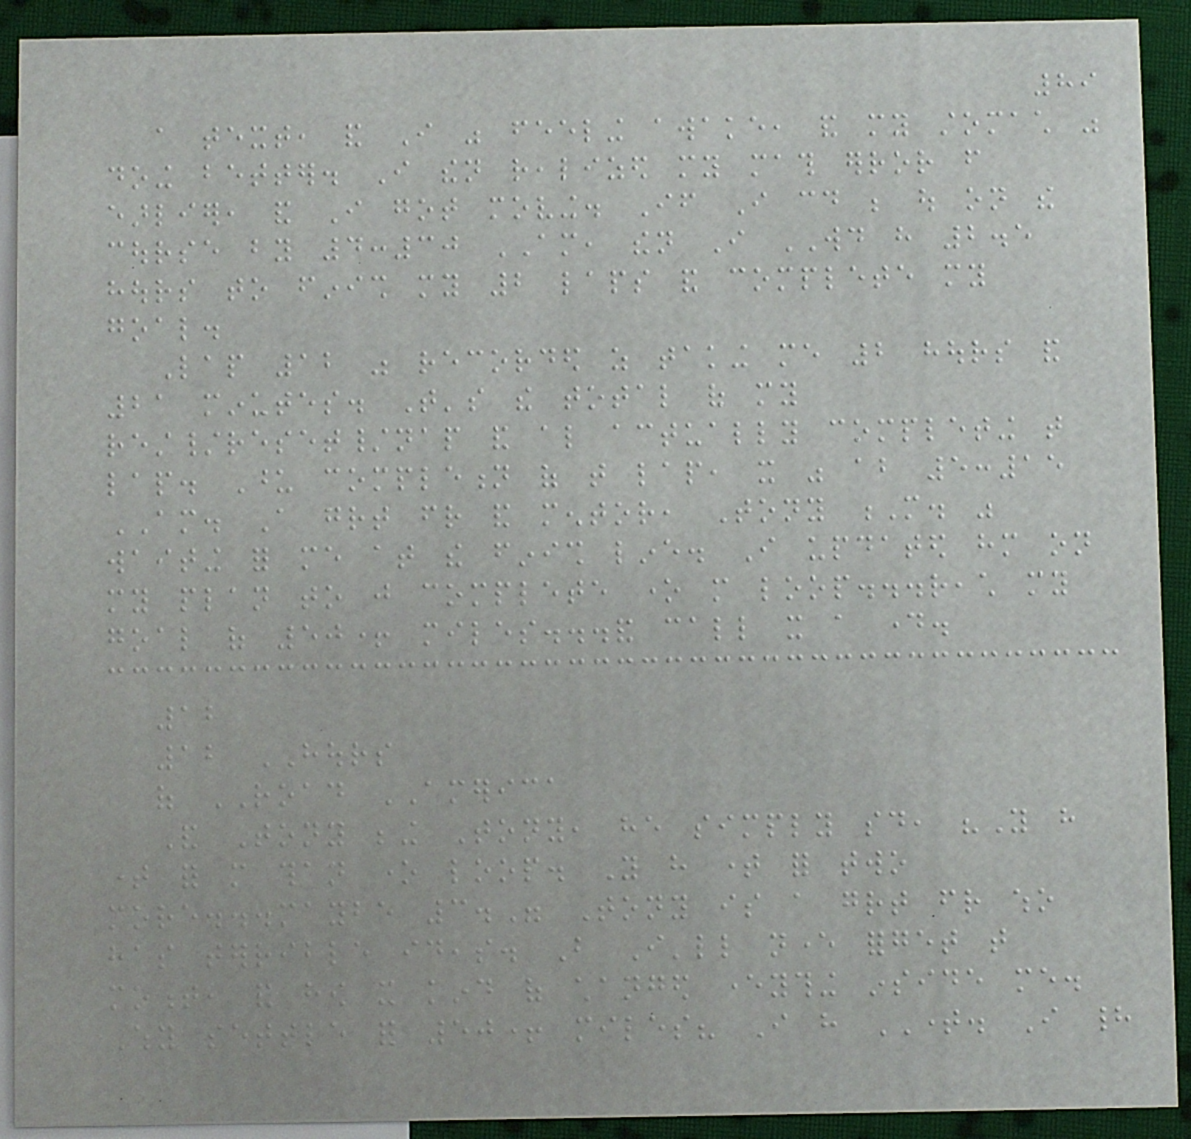89
a text, and I was feeling awake, and my stomach was
doing better. I then realized my math error from
earlier, and I got moving. If I could be out on the
course by 4:30 AM, then I WOULD have 2.5
hours to finish my 2 laps and complete my
goal.
Lap 12 was recorded as taking me 2 hours and
21 minutes. That's the total of my
rest/reset/nap and also actually completing that
lap. Upon completion of that lap, it was about 5:15
AM. A great friend and mentor, Tony M. was
waiting for me at the finish line. I updated him on
my plan to just complete one more loop...reach my
goal of 50+ miles...and call it a day.
12
12 HOURS
of ROAD AMERICA
And Tony being Tony, he simply said, "You have
time for more than one loop. You have time for two
more...maybe 3." Tony is a great friend who
has terrible ideas. But I'll never forget that
moment, and how it kind of changed everything inside me.
Why settle for 50+ miles? I have TIME. I had
